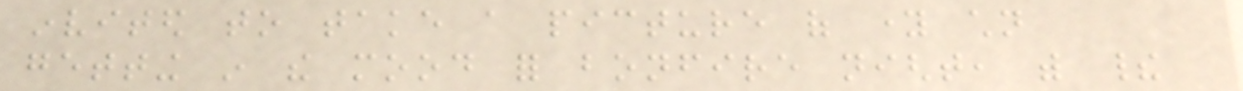invited to take a picture of young children
getting in the mood for bonfire night, with their
